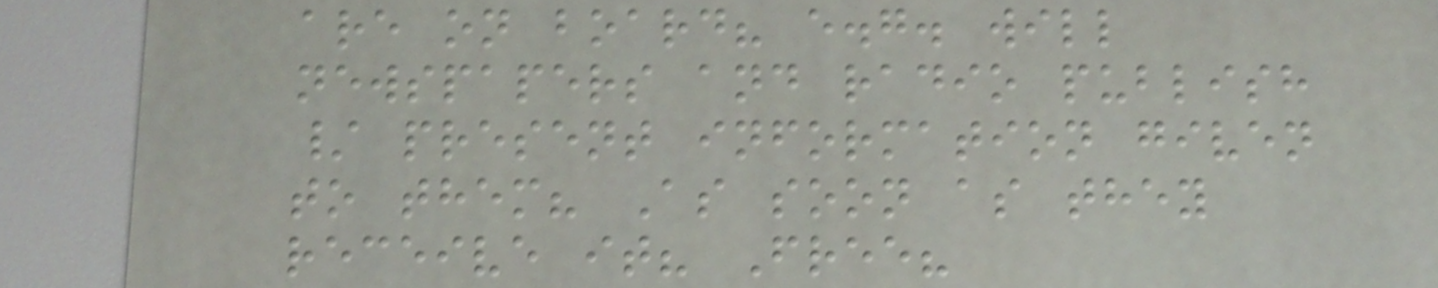are on board? e.g. will
newspapers and radio publish
/ present information given
to them? As soon as they
receive it? Free?
